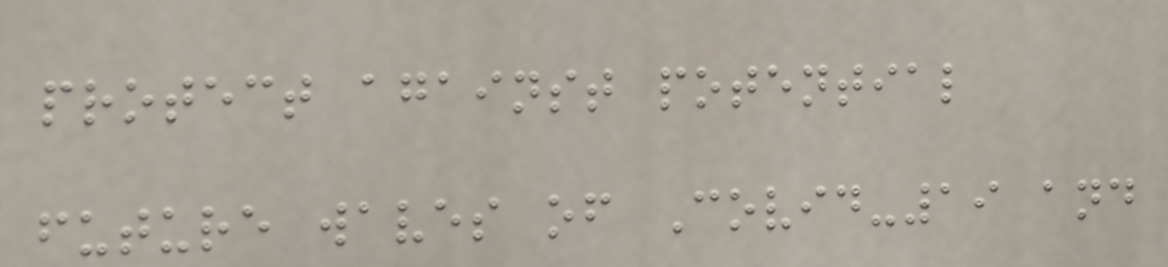protect against potential
future waves of Covid-19 and
